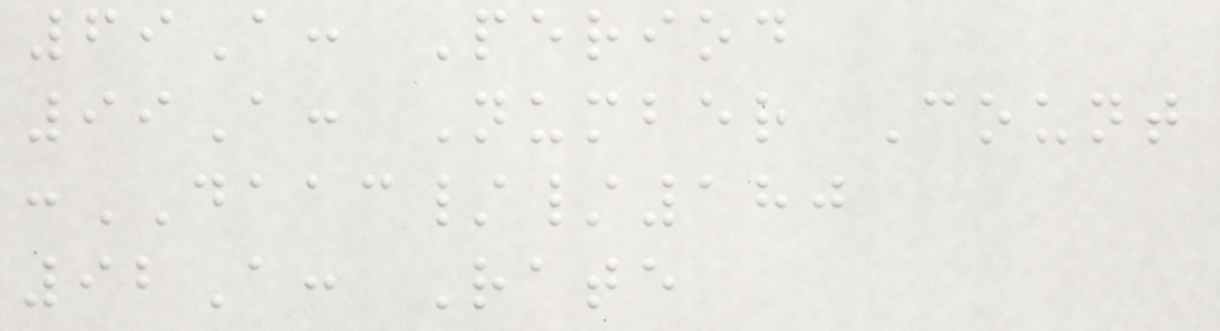69A: Period
99A: Number Count
:DAAC//180
92A: Rate
